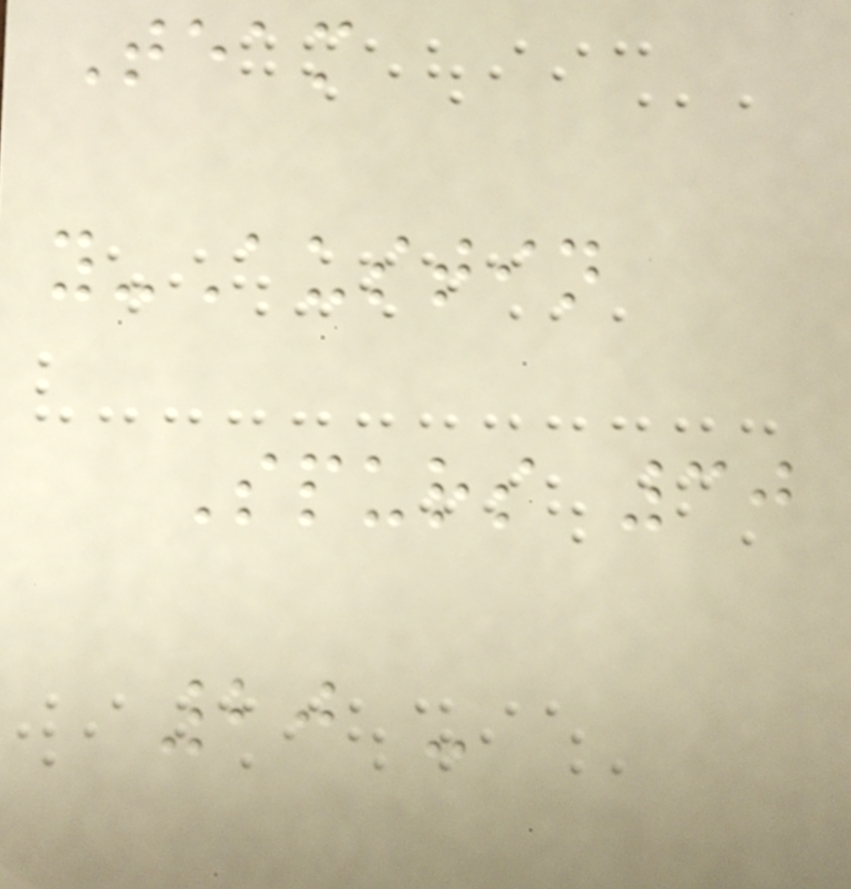Team
y-Austin
Spurs 30
20 -
